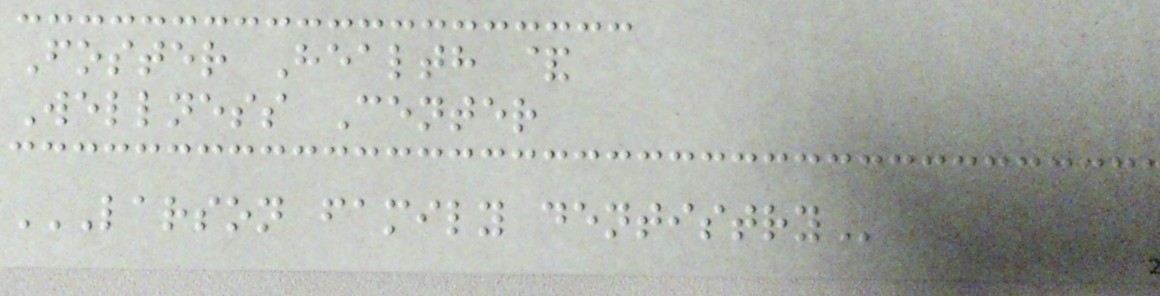Foster Health &
Wellness Center
LARSON FAMILY DENTISTRY
